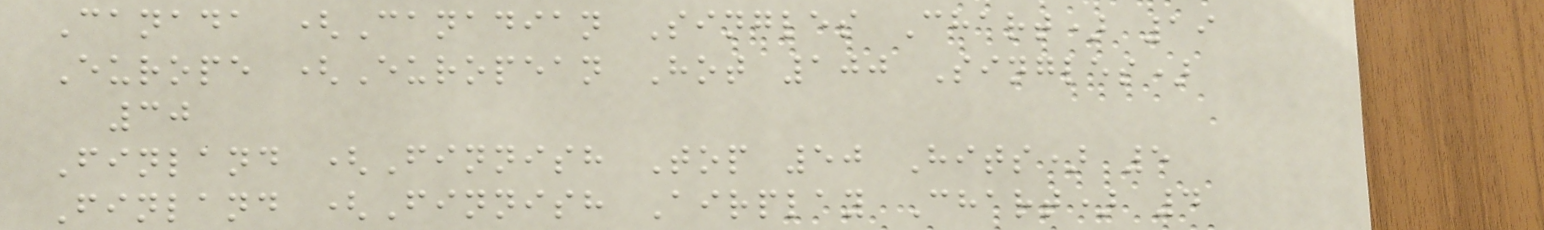Canada (Canadian Singles Chart) 19
Europe (European Hot 100 Singles)
30
Finland (Finnish Top 50 Hits) 5
Finland (Finnish Airplay Chart) 4
